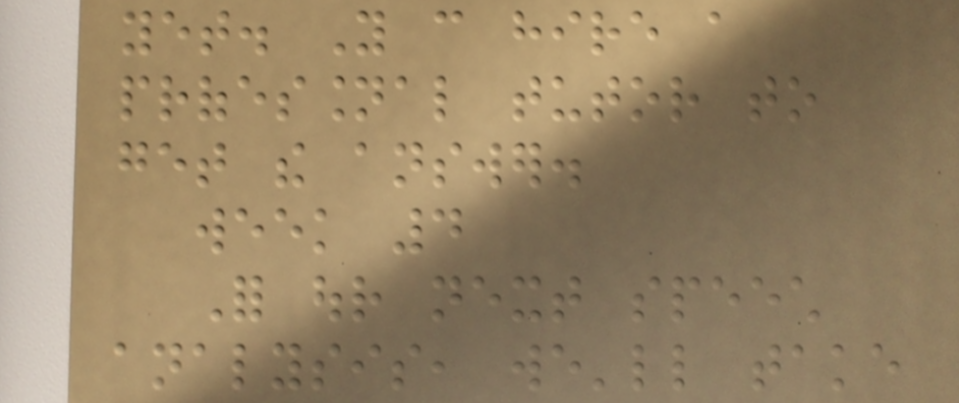yet. You can hire a
professional tutor to
get the answer.
week 4
For our next speech
analysis, we'll take
